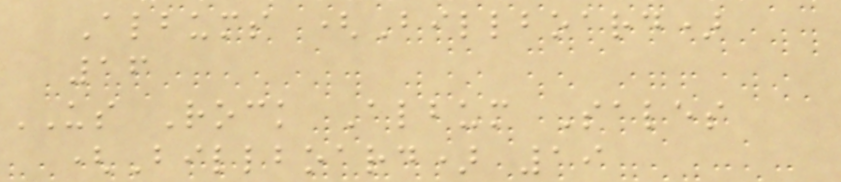Albums (Billboard)
16
US Rock Album Sales
(Billboard) 19
